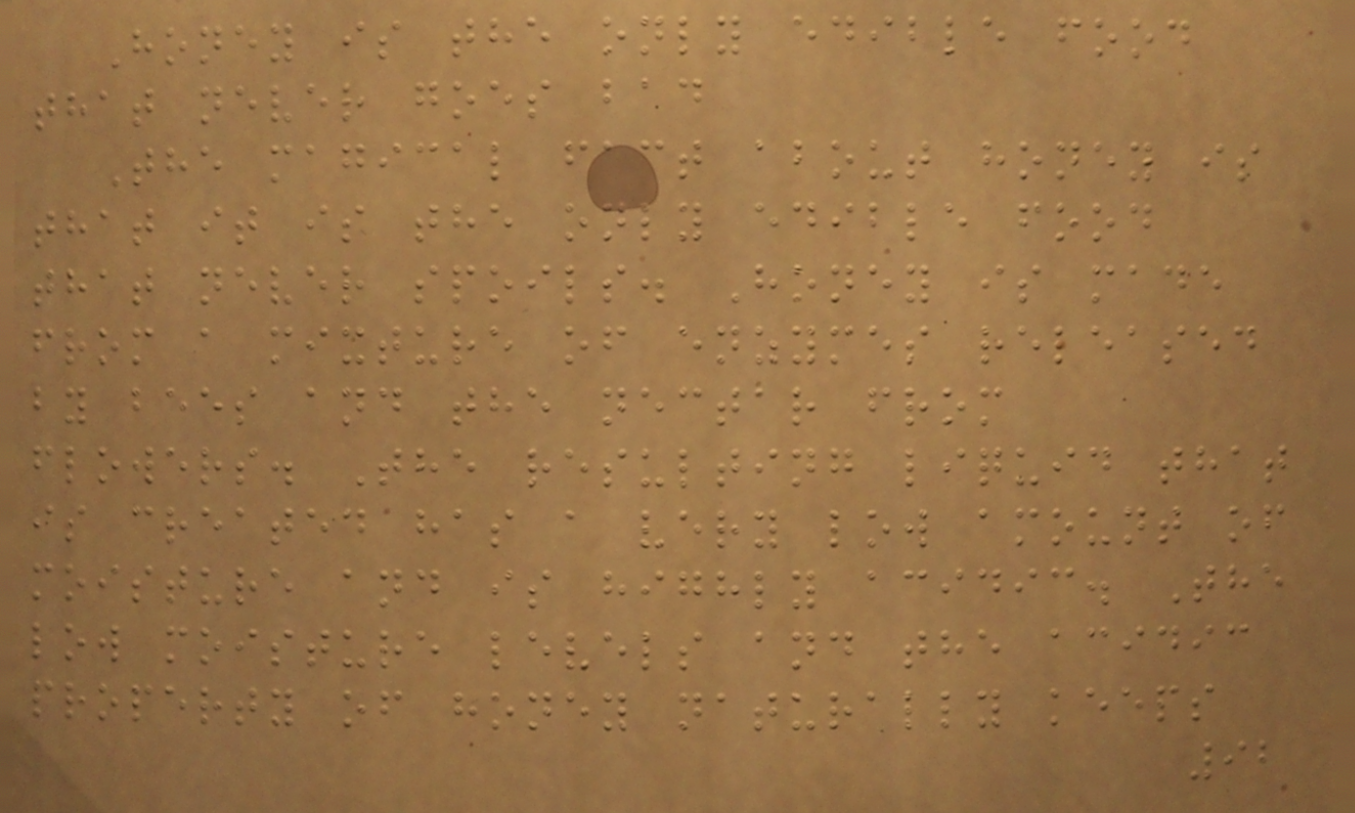Honey is the only edible food
that never goes bad
The magical fact about honey is
that it is the only edible food
that never spoils. Honey is made
from a mixture of enzymes released
by bees and the nectar from
flowers. The resulting liquid that
is created has a very low amount of
moisture and is highly acidic. The
low moisture levels and the acidic
property of honey naturally keeps
92
